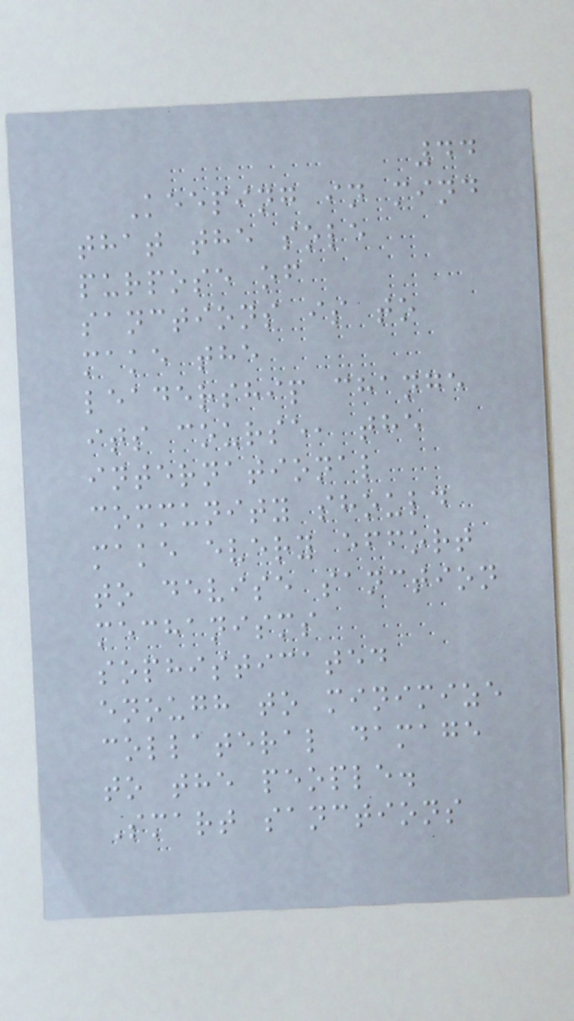44
Keeping in mind
that the sole
purpose of
sanctions is to
make the
leadership change
its course, the
international
community should
make every effort
to devise sanction
mechanisms
sophisticated
enough to minimize
collateral damage
to the people.
Smart sanctions
